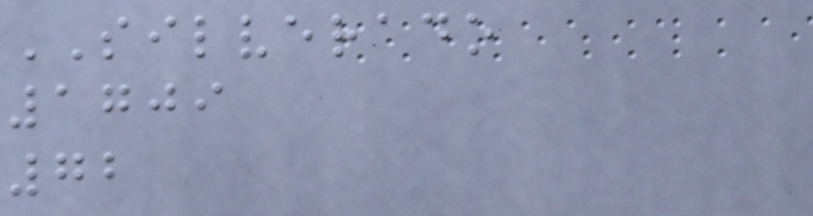SILVERADO
1709
72
